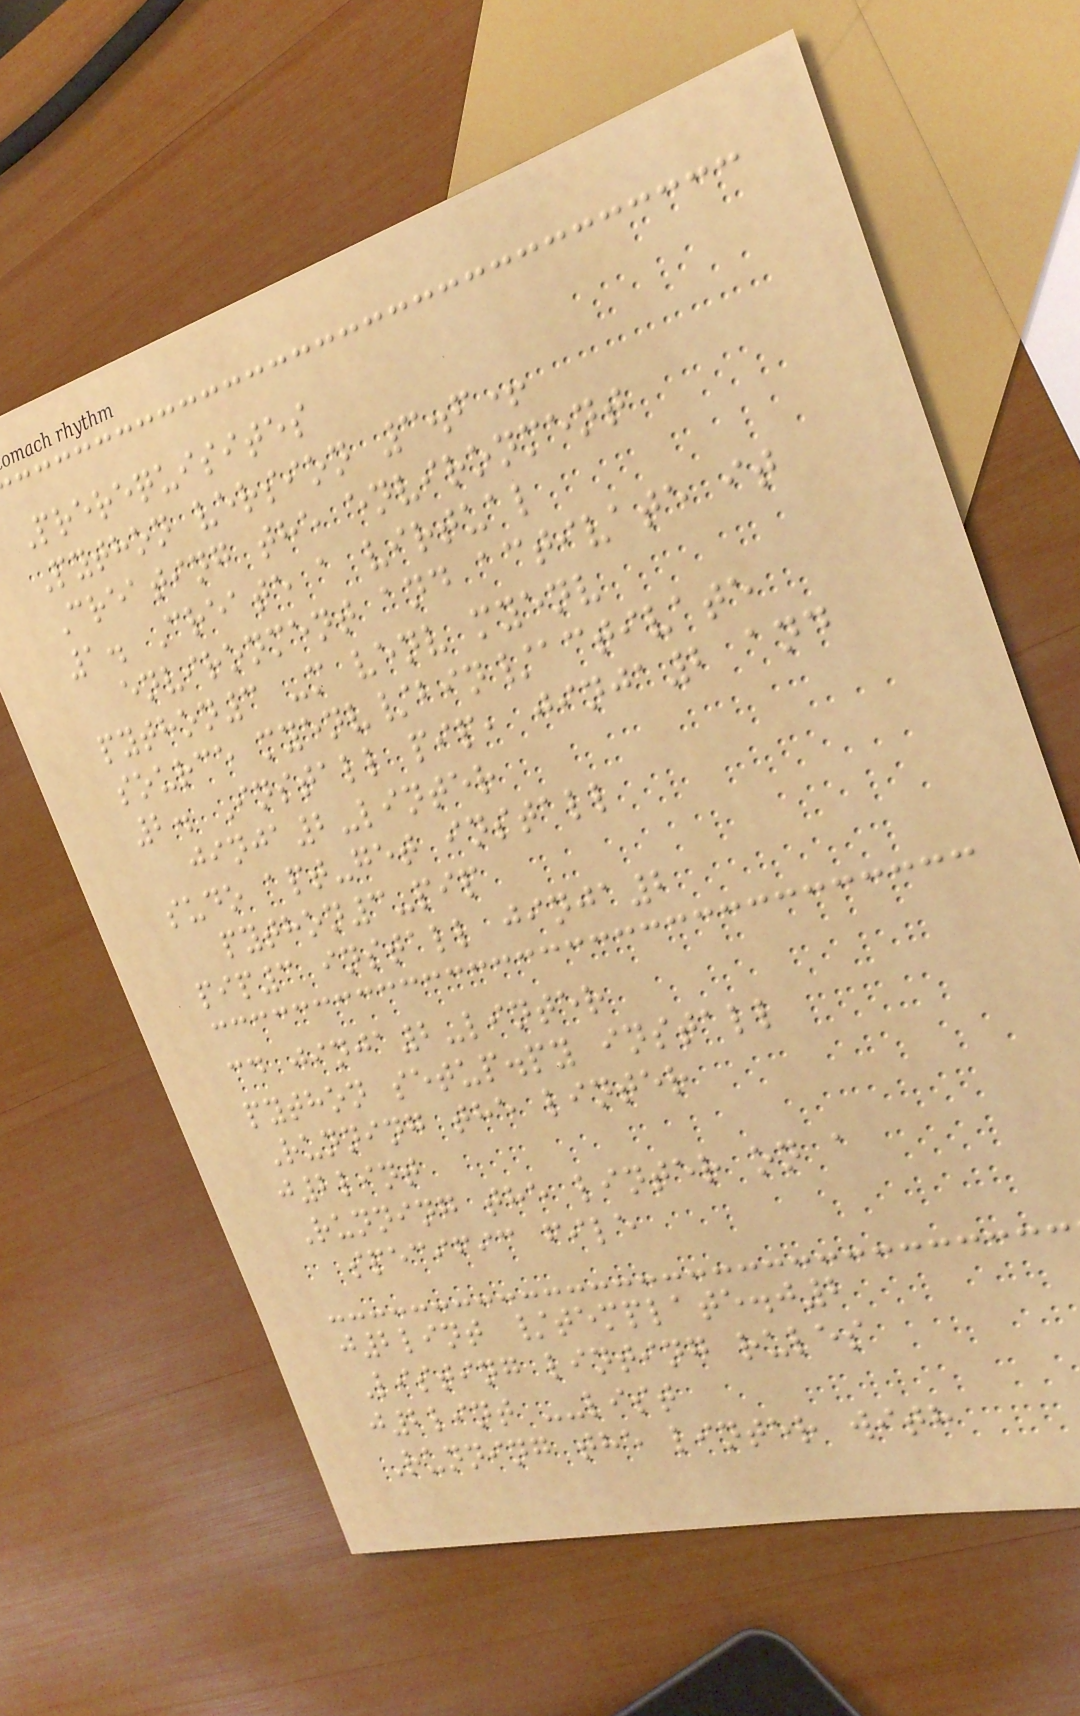Prerequisites
Python version 3.6+
Creating the environment
1. Create a virtual
environment and activate it
python3 -m venv myenv
source myenv/bin/activate
2. Install pip, jinja2 and
jinja2-linter
sudo apt-get install
python3-pip
pip3 install jinja2
cd jinja2-linter
python setup.py install
Running the linter
j2lint
Running the linter on a
specific file
j2lint /template.j2
Listing linting rules
j2lint --list
Running the linter with
